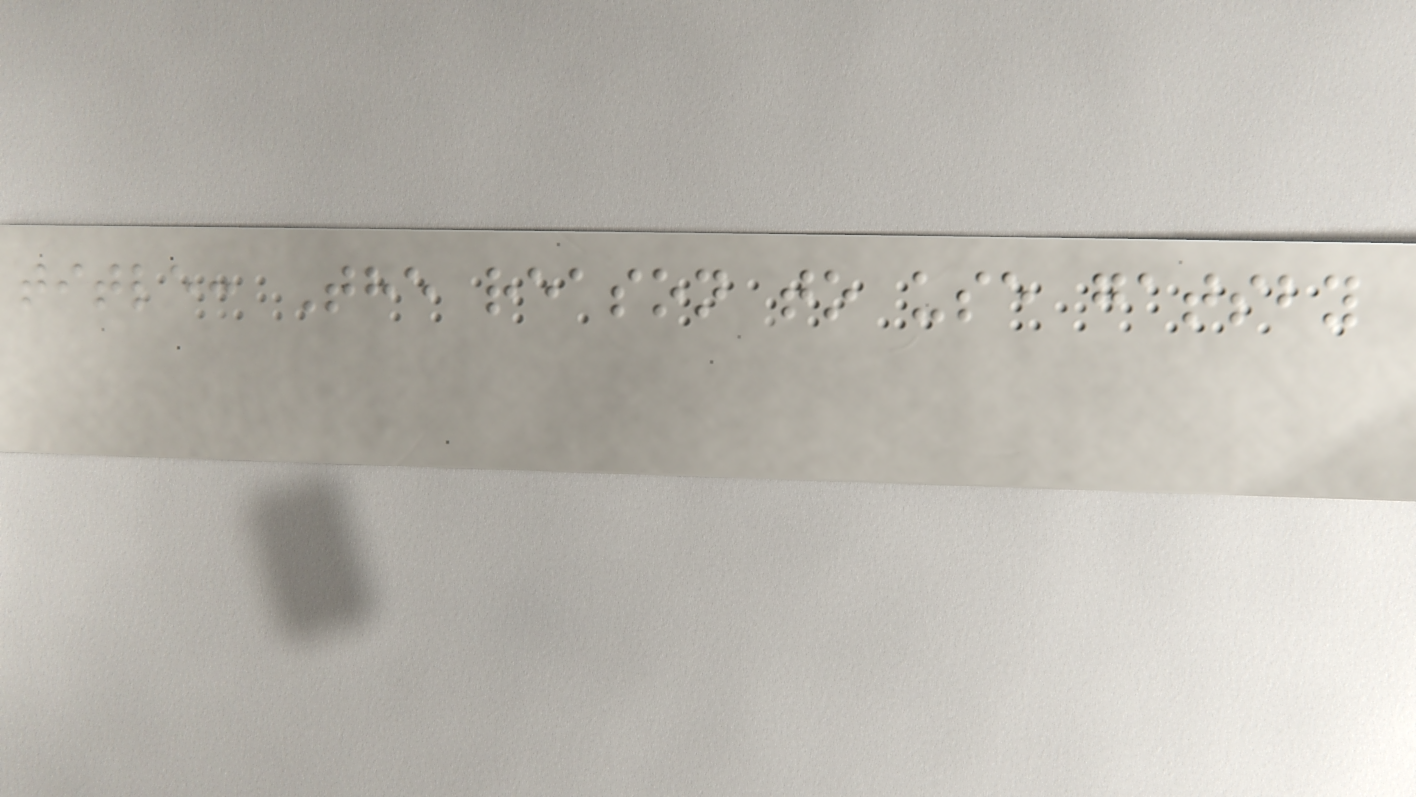title: The reason to use gatsby
